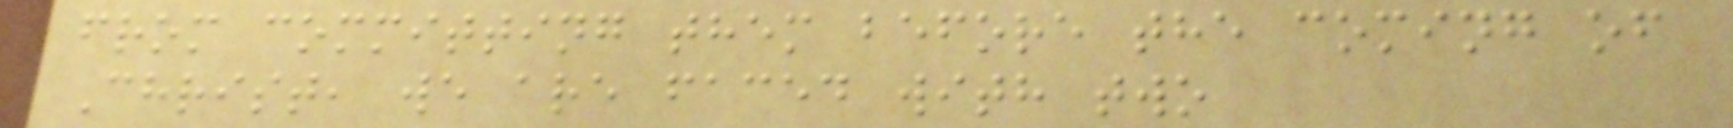from committing them before the coming of
Christ, we are faced with two
